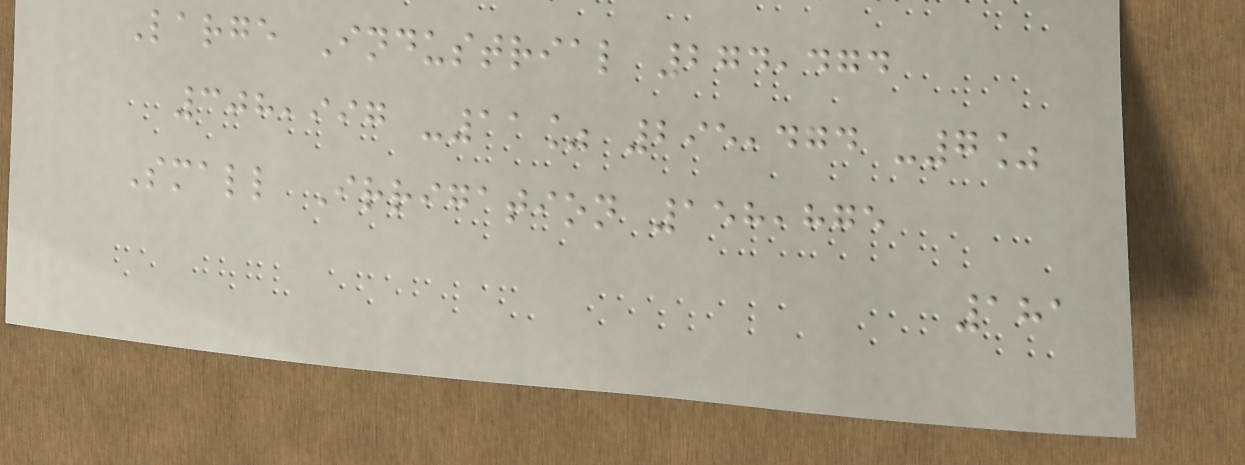Large Industrial 274,474
308,997 -11% 295,474 -7%
Small Irrigation 158,875
181
